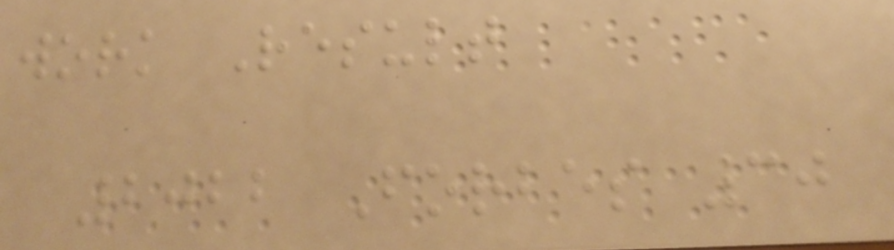work Result
2022 Forbes 30
